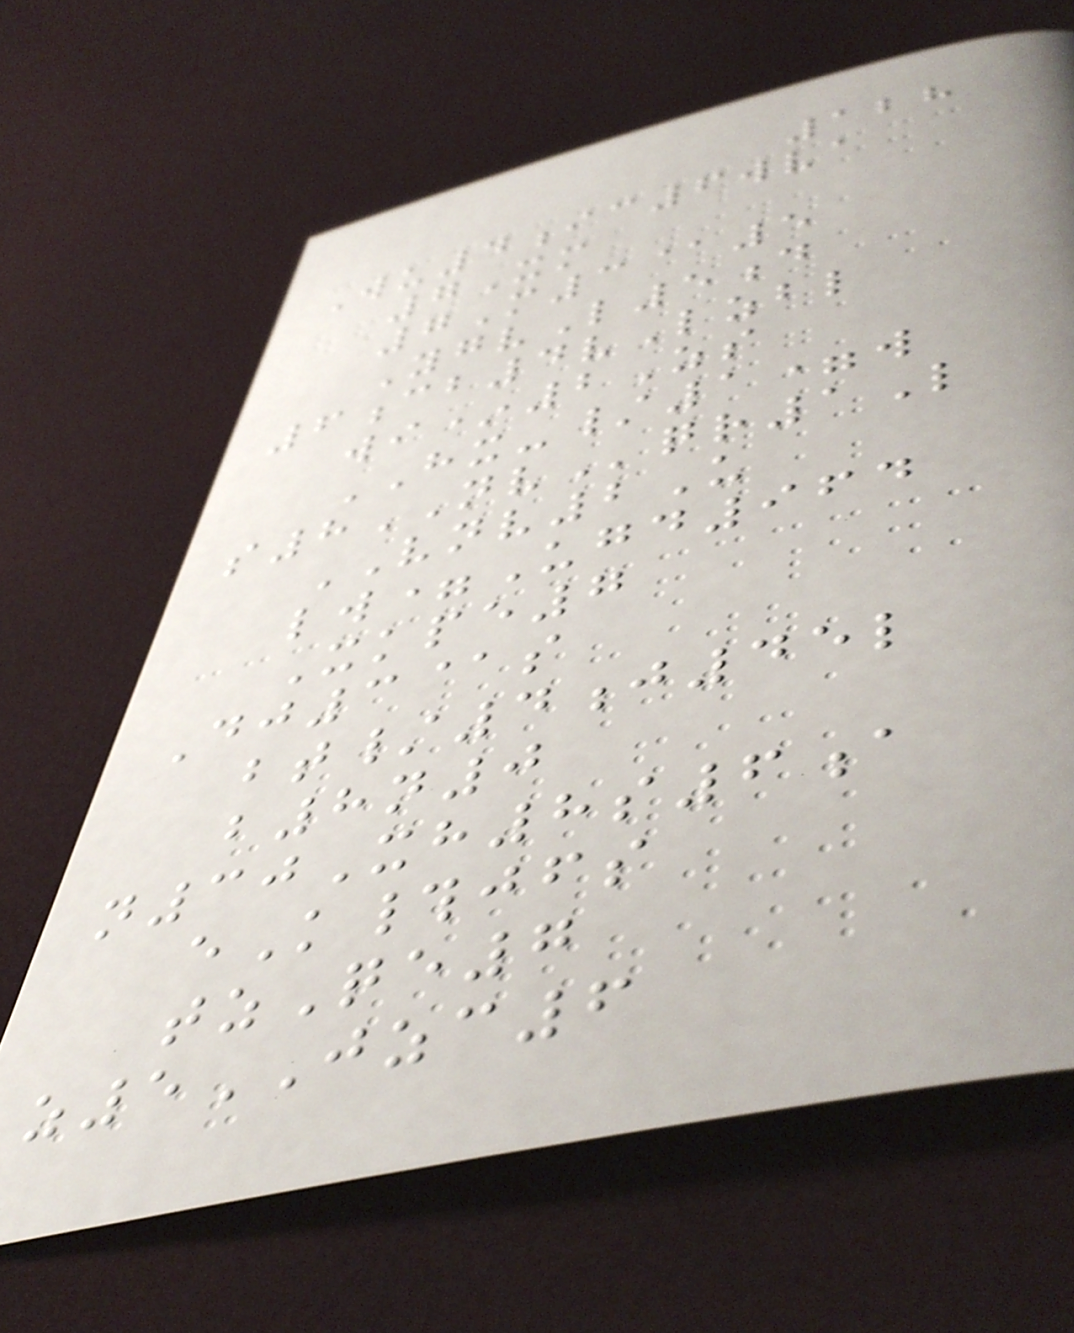128
Wu4ic6wva
7Xm
7M3@5
YgvL5d
6cb4vLzbl
wi*2Zs
HX-/1=w
s8NVqr1L
VNV2U
lw=Ugd964
Xkpe7
Dj3@s
bt/4j45l
b8n0
n30Xh8s6a
eK#jfs
tzQe7
z5JZC6
